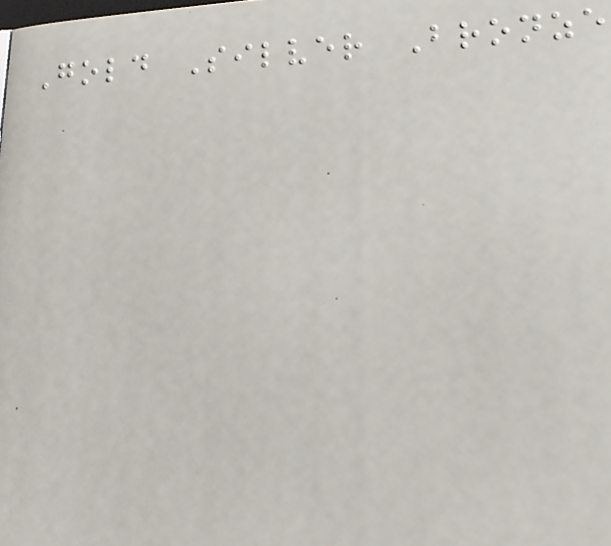Gold Silver Bronze
